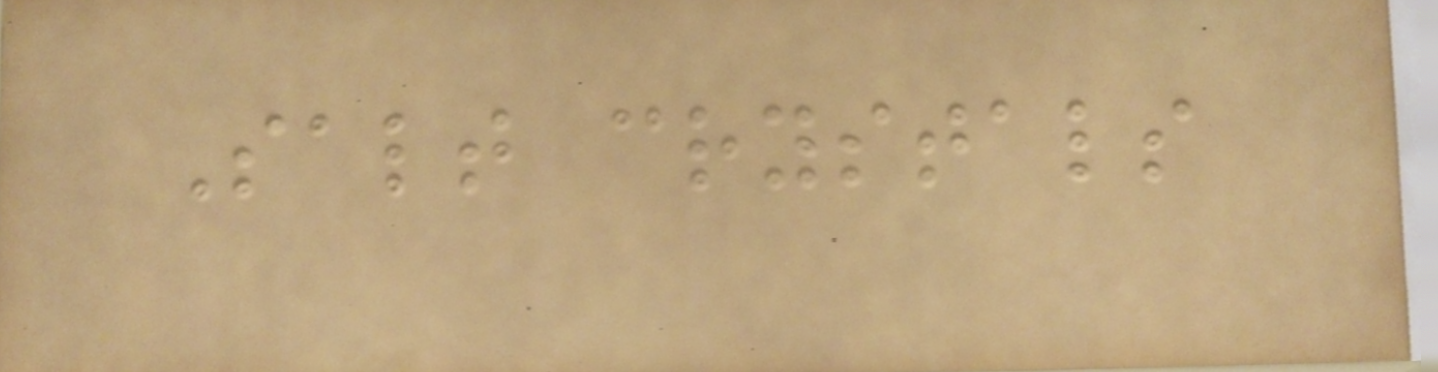Salt crystals
